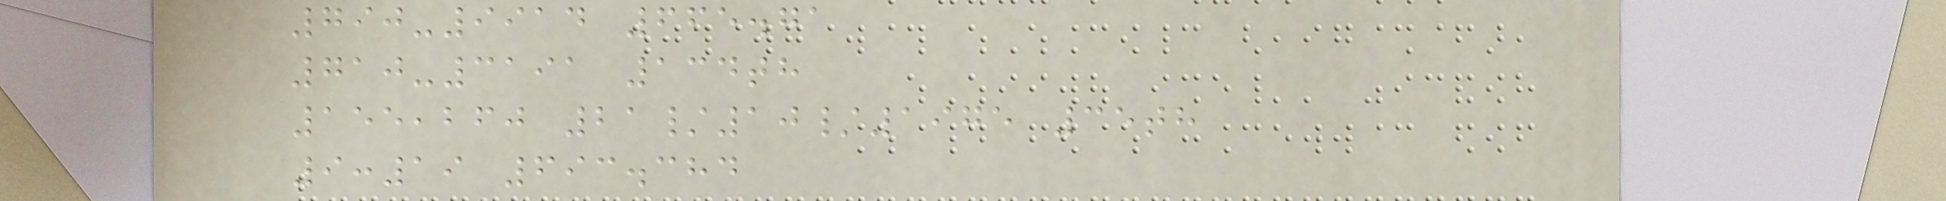790-9914 665.71
710-3191 134th
155,260 21/10/1975 35th
9:19 693.384
